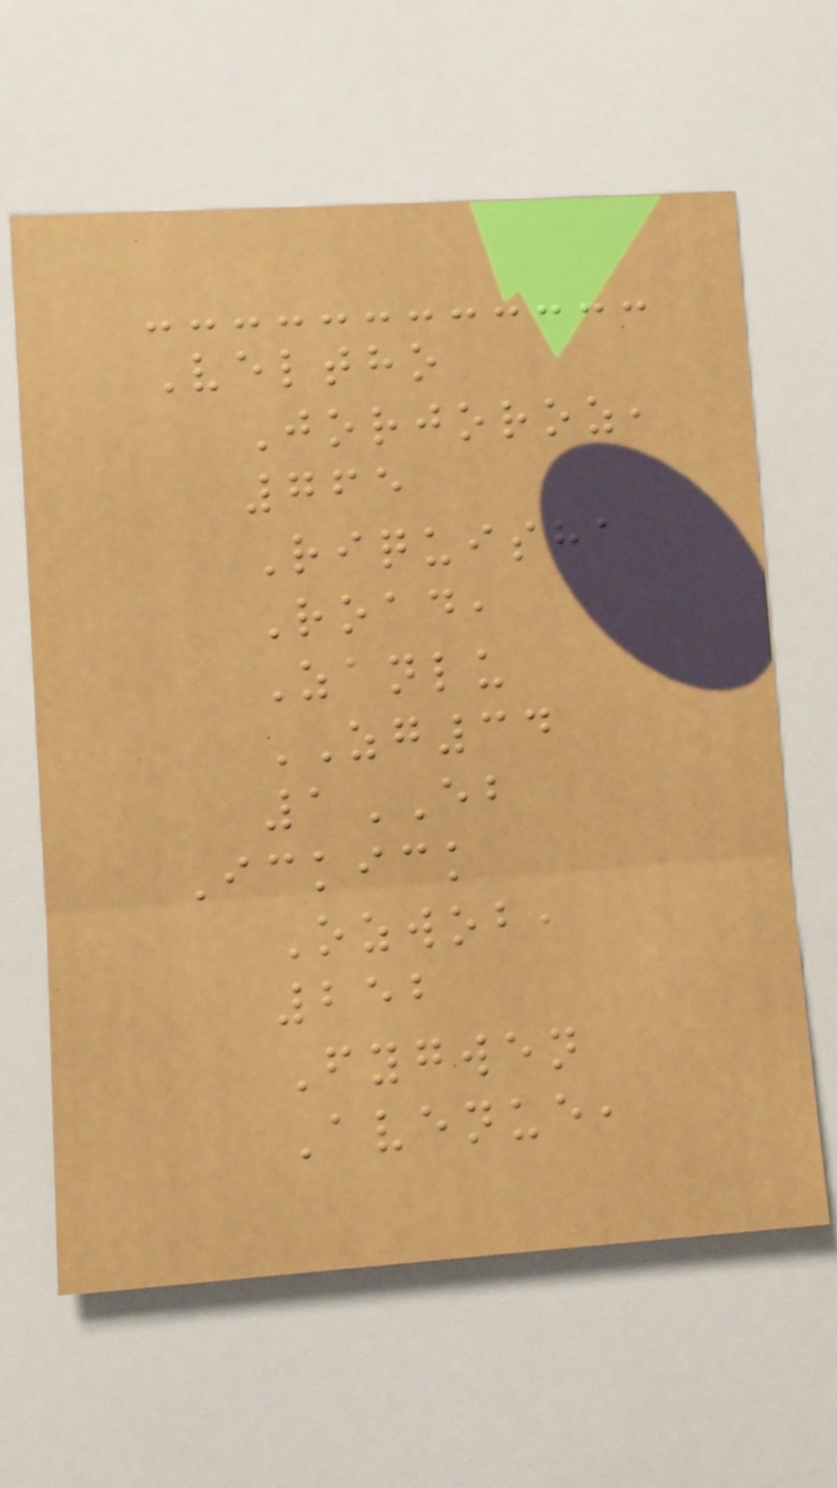Veltho
Jorjoroz,
765
Riquisha
Road,
Zanlu
ZG34
1EB
Ickick
Ozwob,
252
Fygwen
Avenue,
